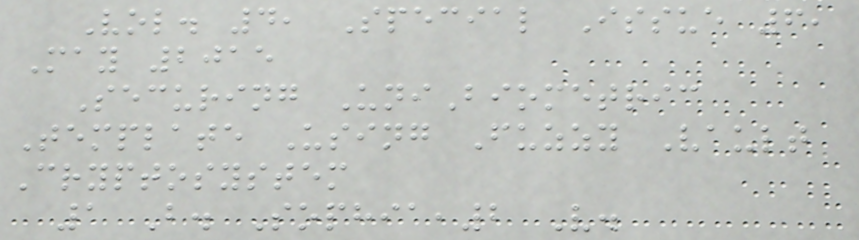Vol. 4, Special Issue 6,
May 2015
Securing UniBiometric
Template Using Fuzzy Vault
Cryptosystem
1 B. Sophia,2 V.
